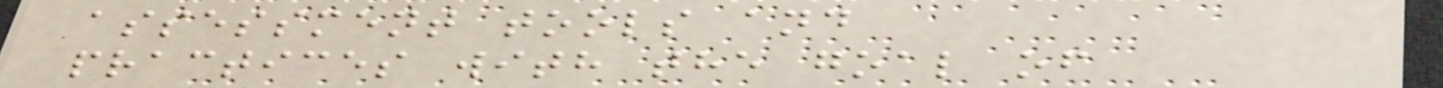assessment tools and
practices with the goal of
